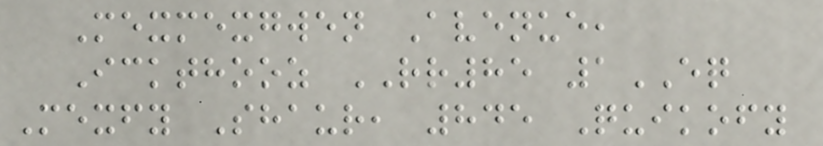Mexmexgwen Avenue,
Ickthooz RR85 1EQ
Mexfy Shaur, 845 Quikofy
